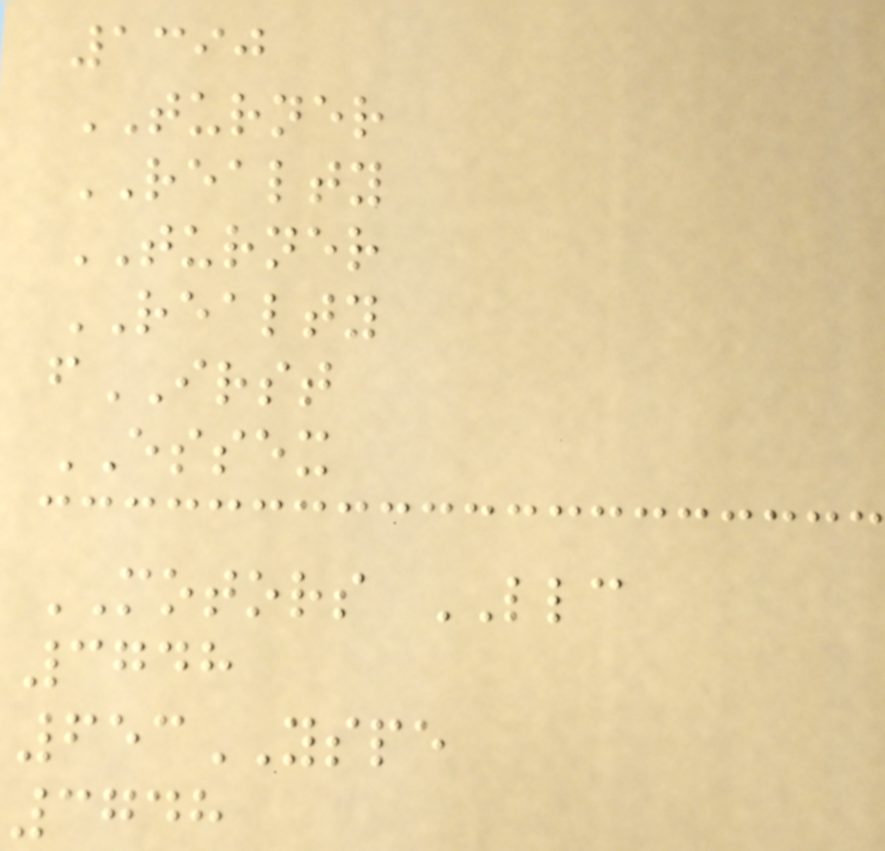1390
TURNER
REALTY
TURNER
REALTY
fIRST
ESSEX
MOTORS LLC
3748
653YSPE
3748
